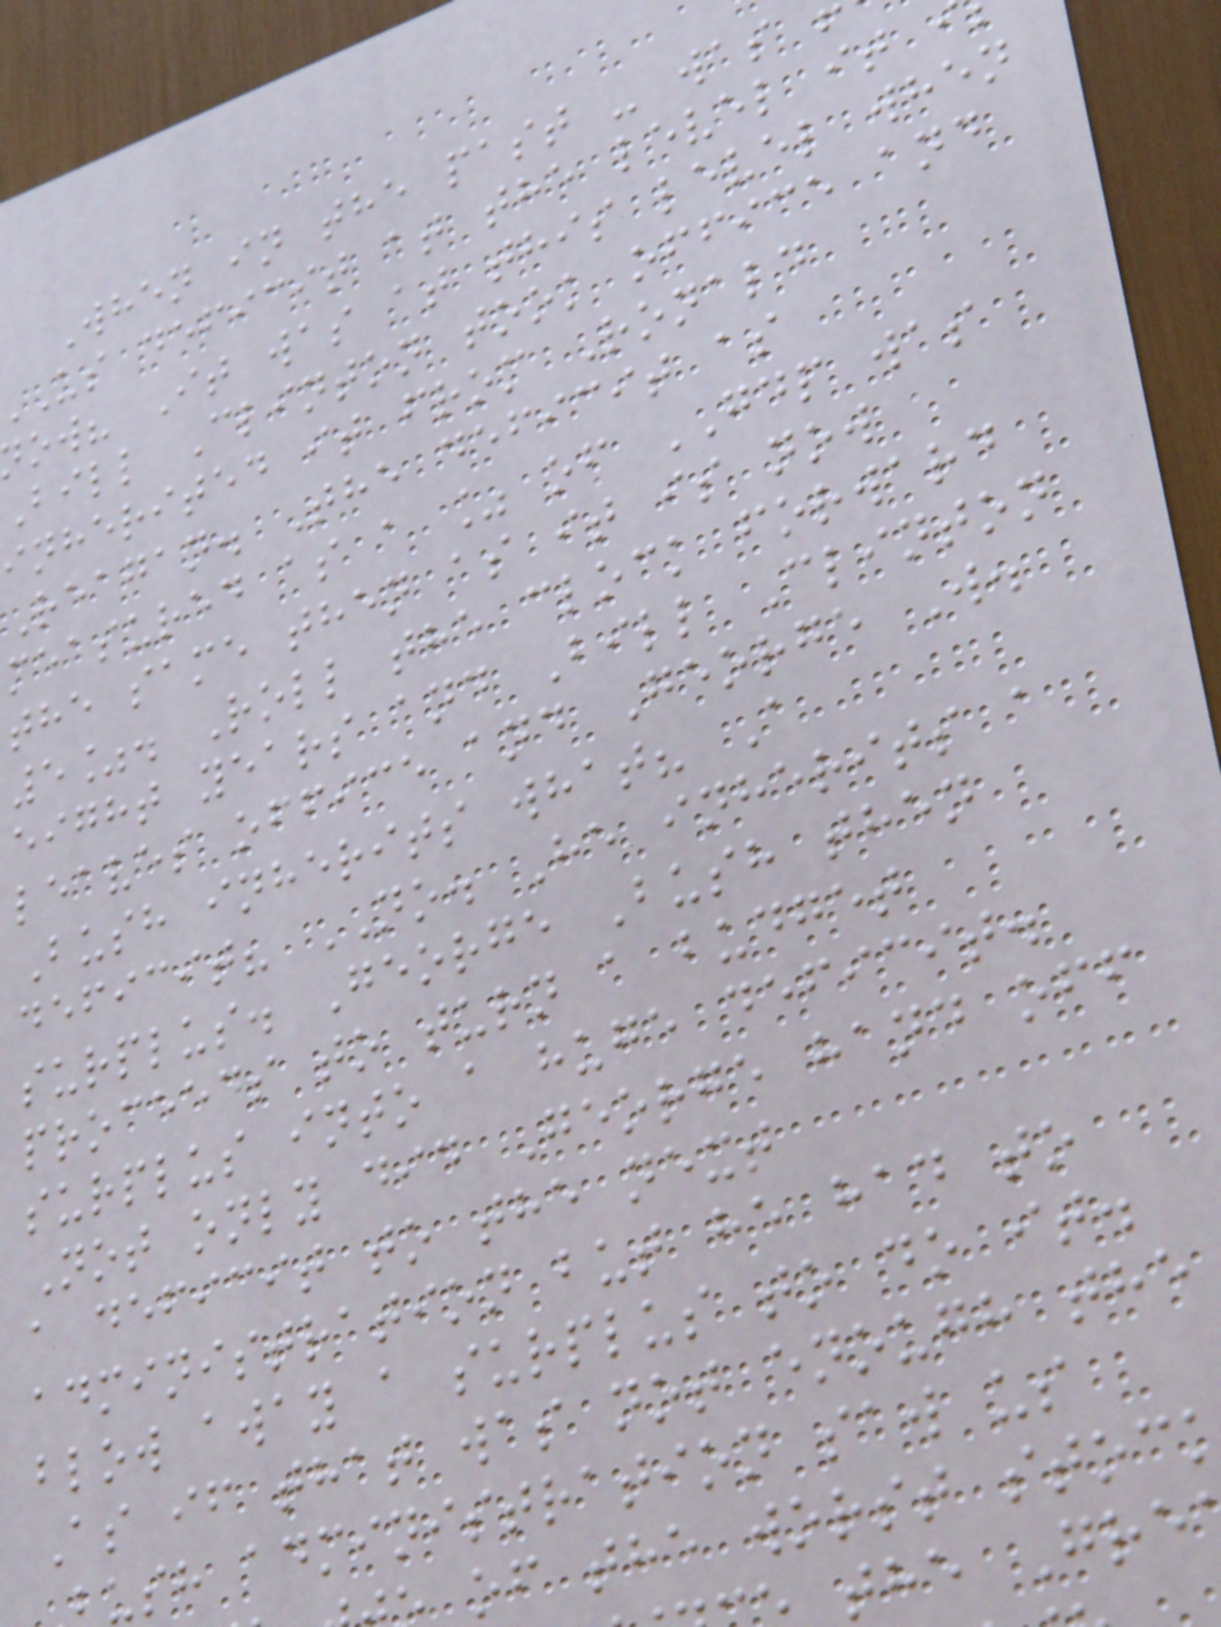When in the past - was
us deficit at the level it
ow? It was at this level when
Bill Clinton took office and
inherited it from Ronald
Reagan. The deficit as
measured as a % of GDP was
the same then as it is now
5%. Roll the clock forward
eight years and Bill Clinton
leaves office and George W.
Bush inherits what? A
deficit? NO. He inherits a
surplus. George Bush then
proceeds to turn a budget
surplus into a huge deficit.
Not only did George hand off
a deficit to the next
administration but he had to
blow away a surplus to do it.
As if that was not enough the
ush administration saw us
of the worst stoc
the Gre
